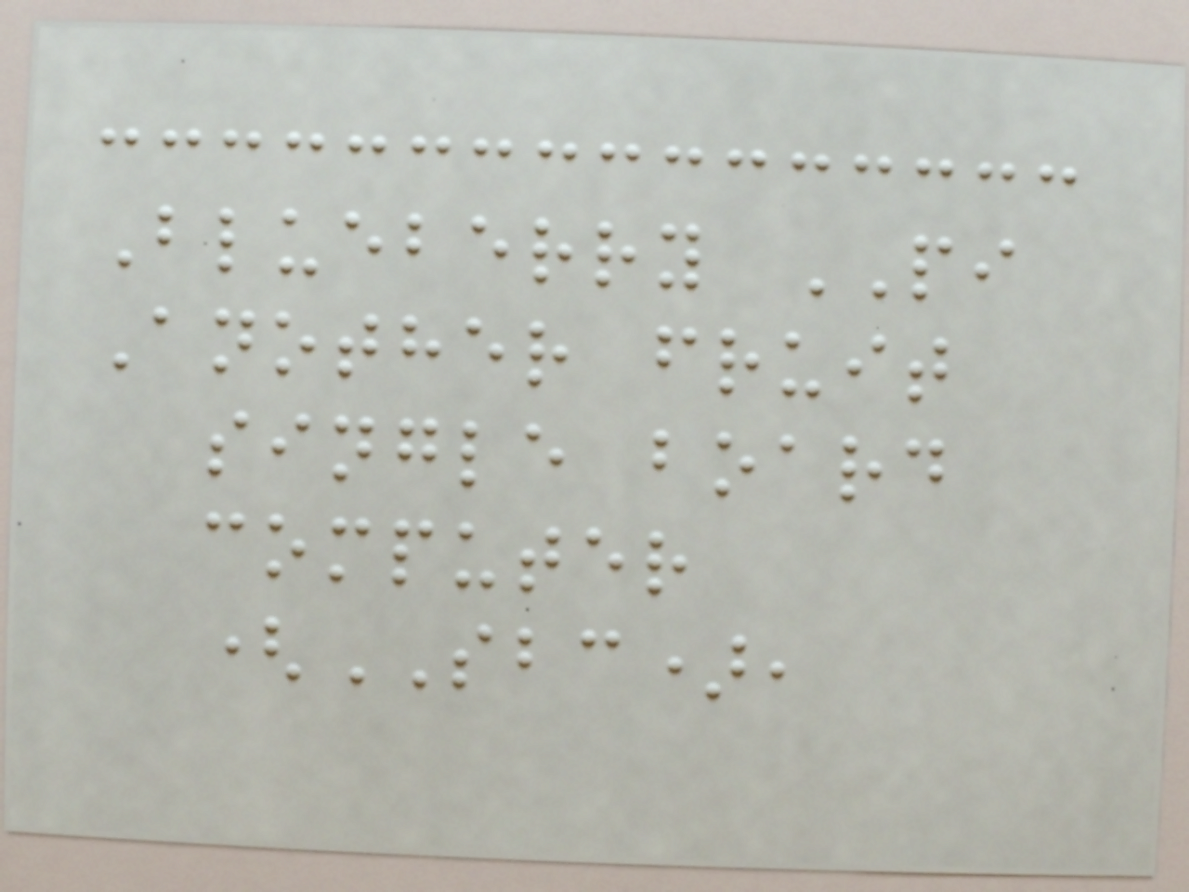Blueberry PI
Another fruit
single board
computer
(SBC),
